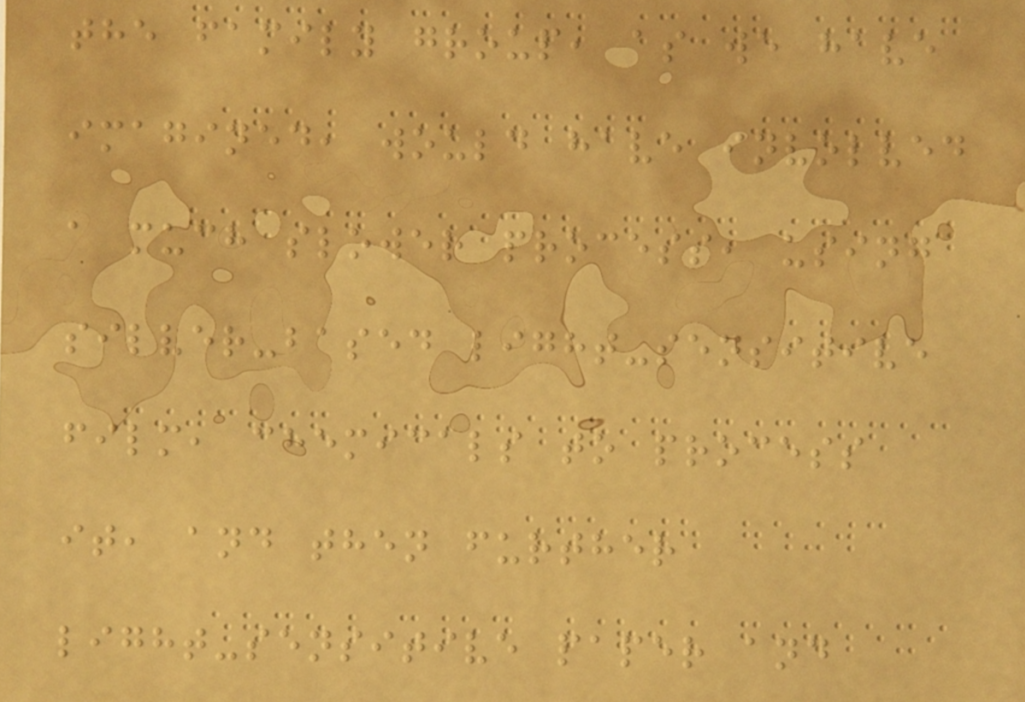the family group, as we have
imagined, would have involved
a much slower process, using
silver-based light-sensitive
film, chemicals to process
it, and then further
light-sensitive paper and
